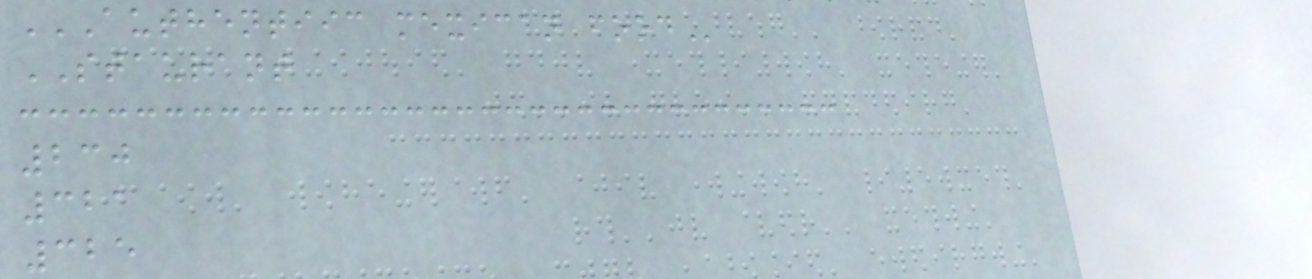AUTHENTIIC MEXICAN FOOD
STAURANT
230
321
325
